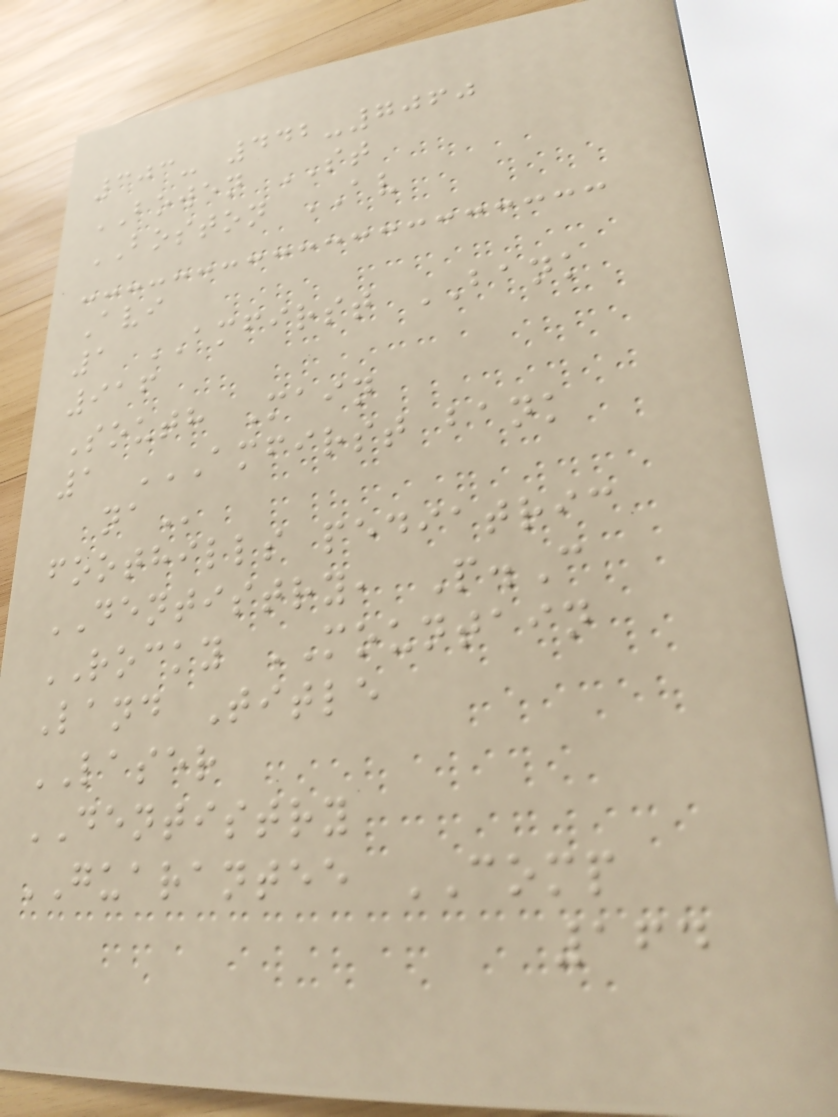303- 442-7060
BOWEN ST
BOSTON AV
Avi
1 AMFIRST BANK
916
South Main
1 AMFIRST BANK
NA
foothills pediatric
DENTISTRY, P.C
ROCKY MOUNTAIN
Land Title
LASER
DENTISTRY
GUARANTEE COMP
164
